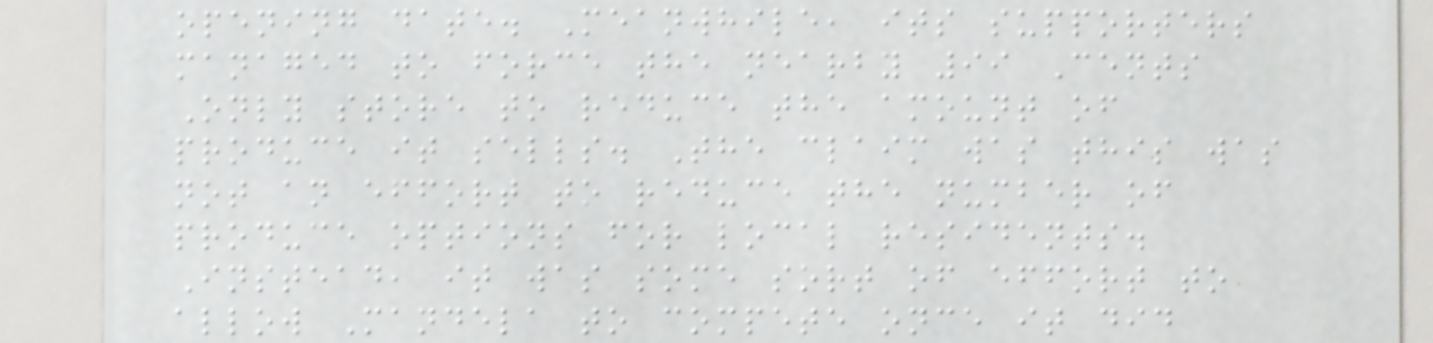opening date. Meanwhile, its supporters
managed to force the nearby 99 Cents
Only store to reduce the amount of
produce it sells. The claim was this was
not an effort to reduce the number of
produce options for local residents.
Instead, it was some sort of effort to
allow Mandela to compete once it did
